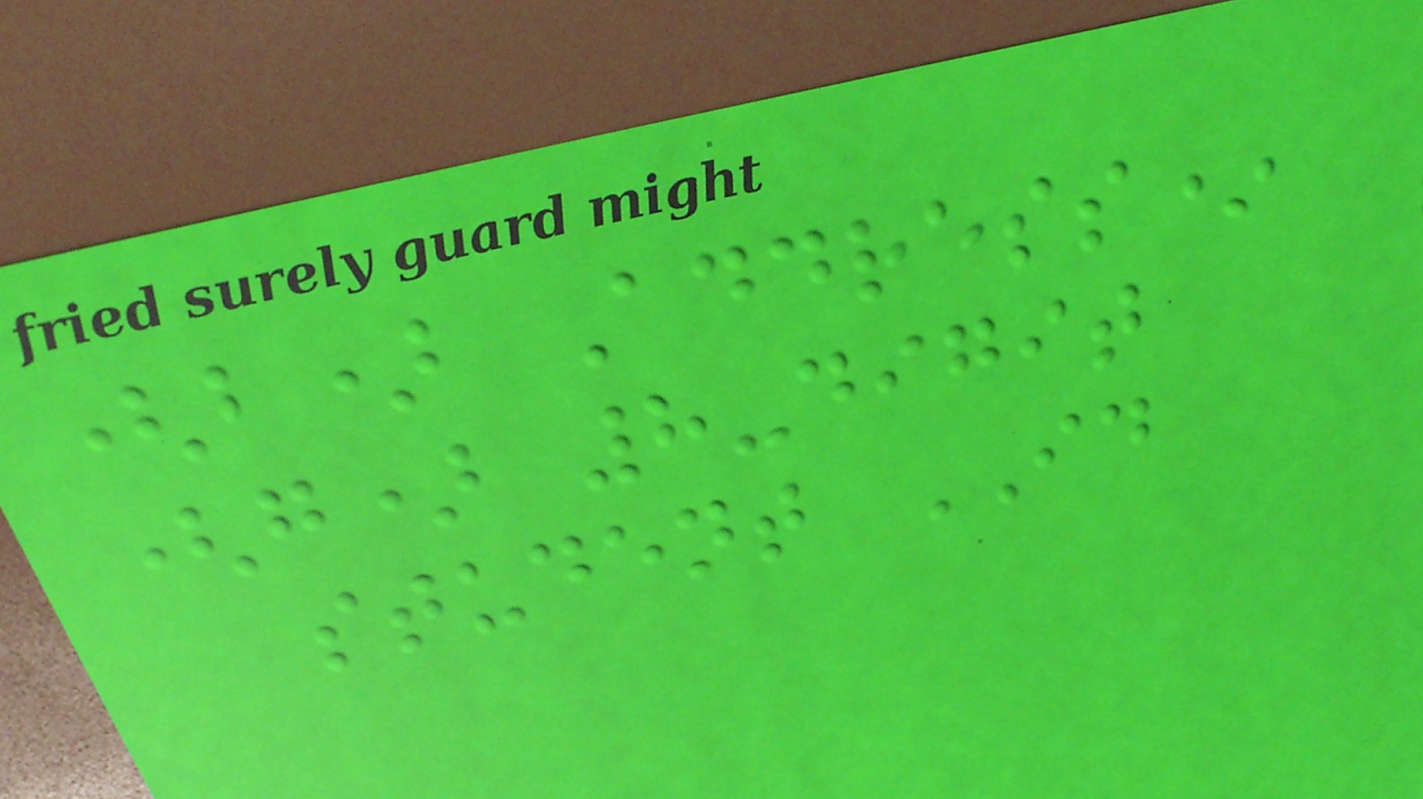(b) Address*
(g) 8-digit
student ID
